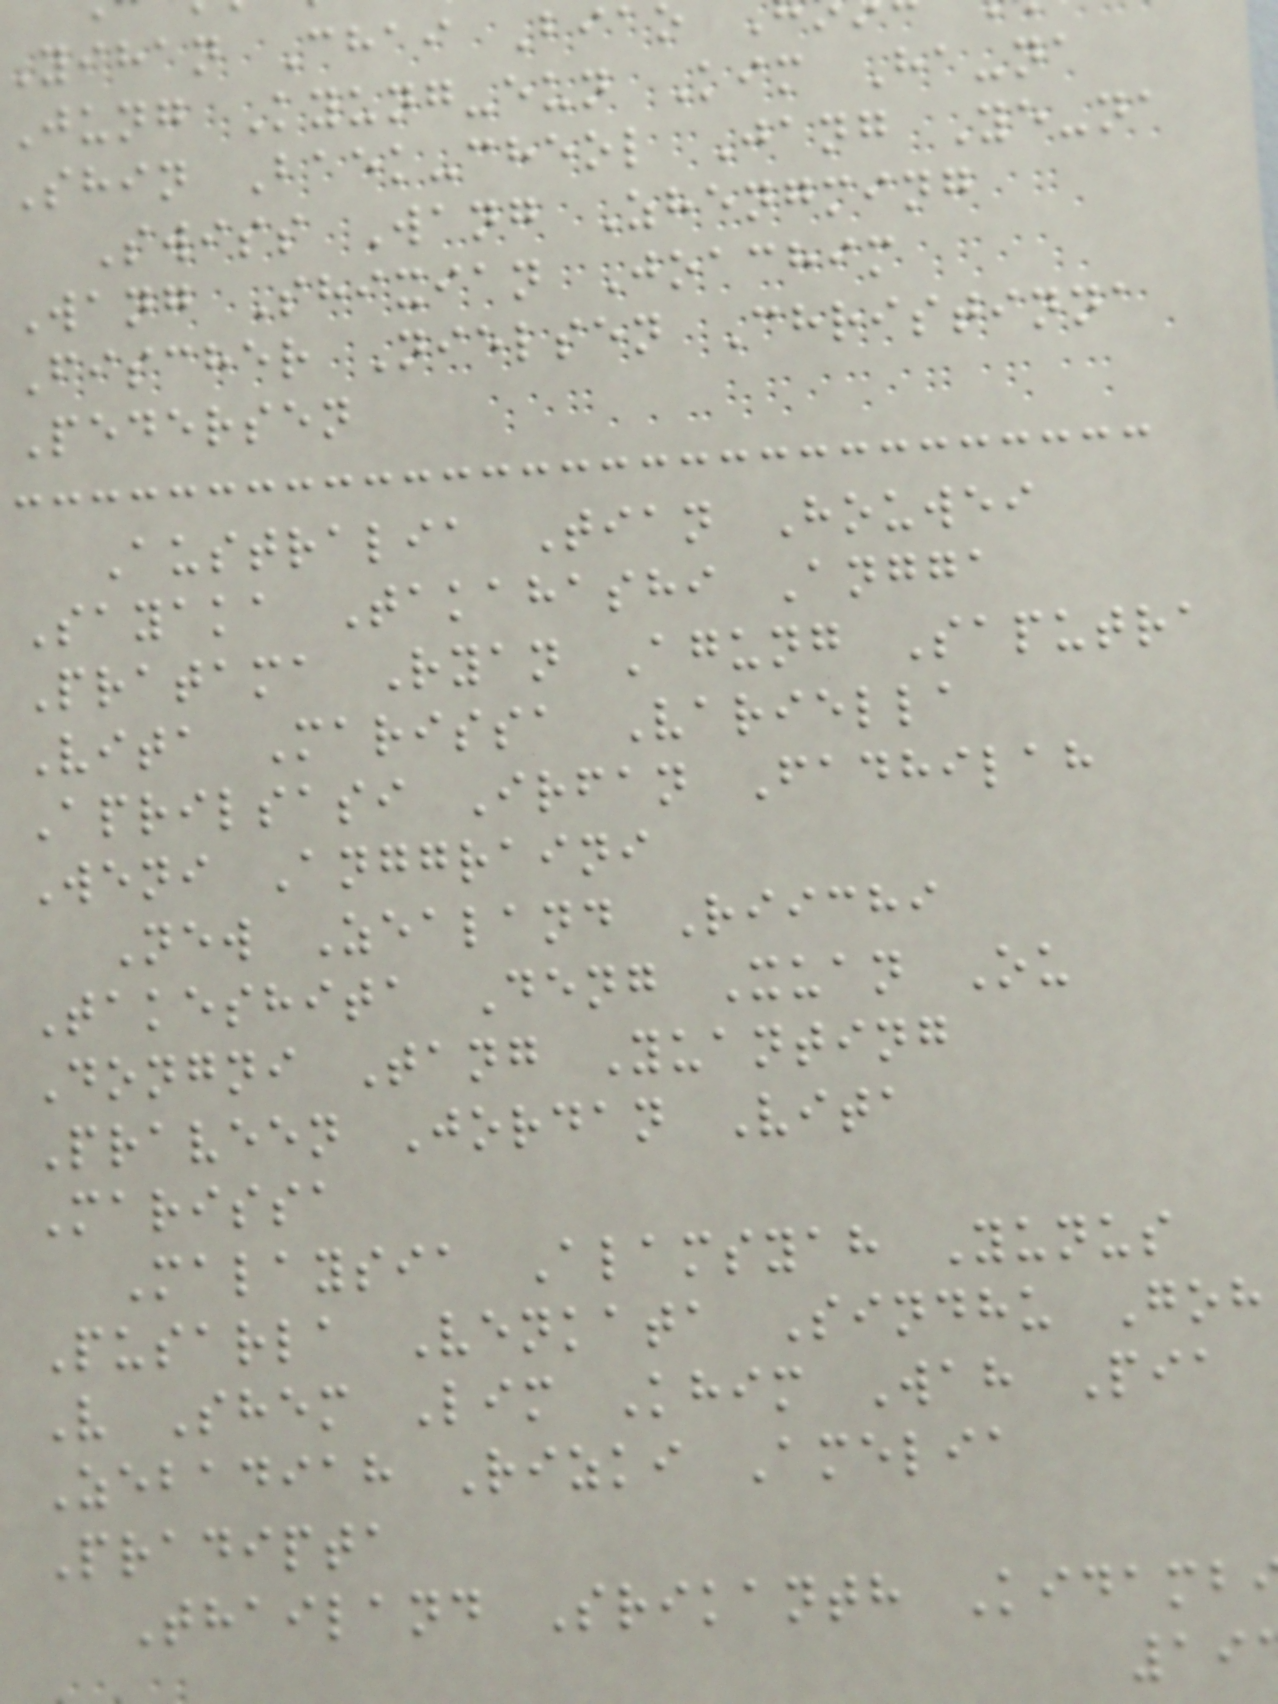Yihan Chai Biao
Jung Kyung-eun Kim Ha-na
Shin Baek-cheol Jang Ye-na
Swiss Wang Zhengming
Wang Shixian Joachim
Fischer Nielsen Christinna
Pedersen
Australia Tian Houwei
Sayaka Takahashi Angga
Pratama Ryan Agung Saputra
Vita Marissa Variella
Aprilsasi Irfan Fadhilah
Weni Anggraini
New Zealand Riichi
Takeshita Deng Xuan Ou
Dongni Tang Yuanting
Praveen Jordan Vita
Marissa
Malaysia Alamsyah Yunus
Pusarla Venkata Sindhu Goh
V Shem Lim Khim Wah Pia
Zebadiah Rizki Amelia
Pradipta
Thailand Srikanth Kidamb
